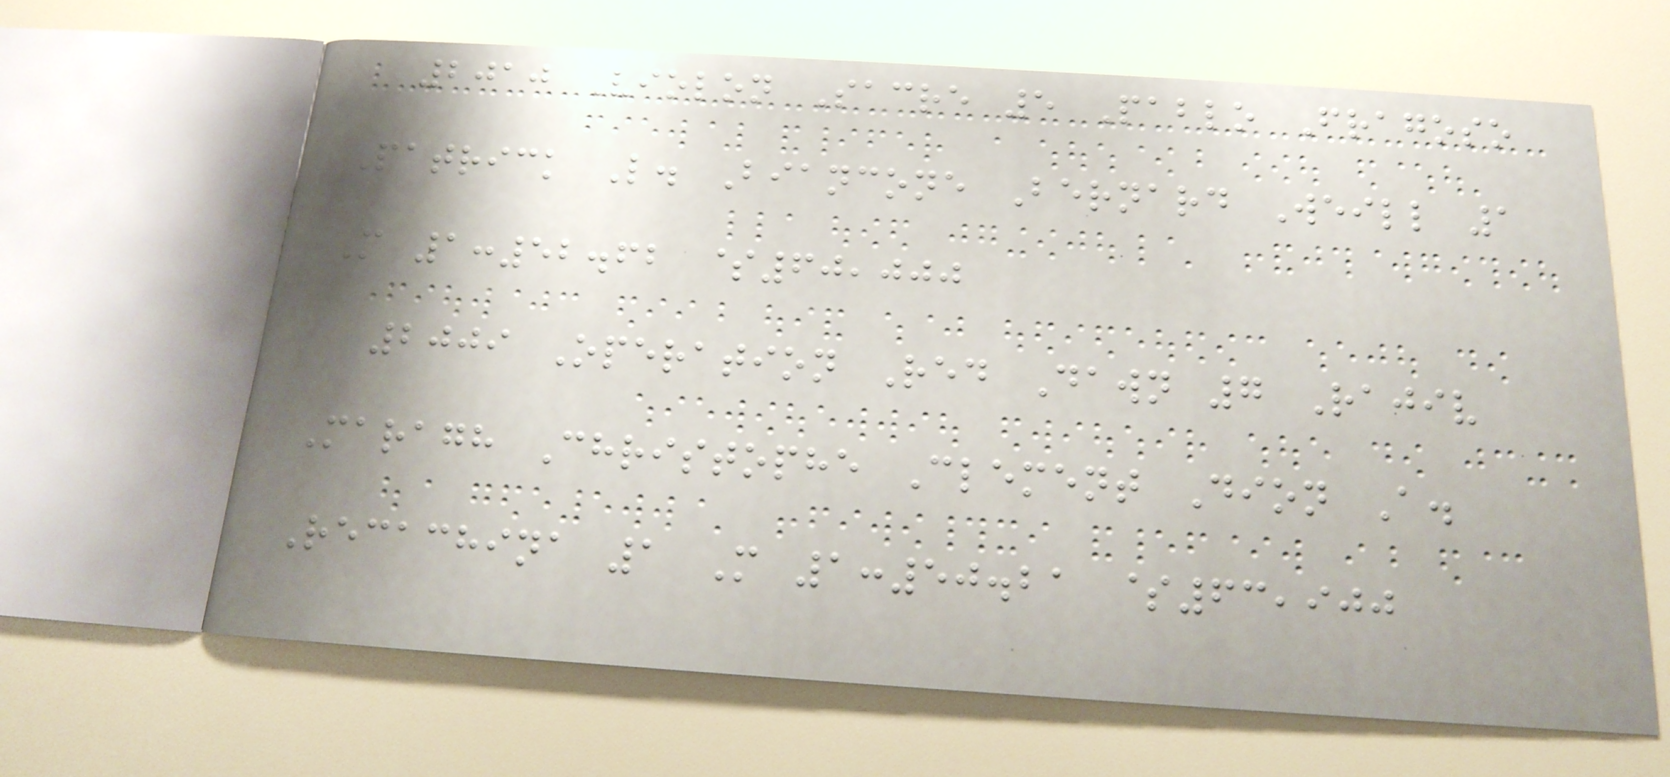2010 Violon Sacre 5 Pablo Fragoso
Patrick L. Biancone Bernard Weill 1
M 1:52.62 $60,000
2009 Operation Red Dawn 7 Rajiv
Maragh Christophe Clement Dion A.
Recachina 1 M 1:50.21 $63,900
